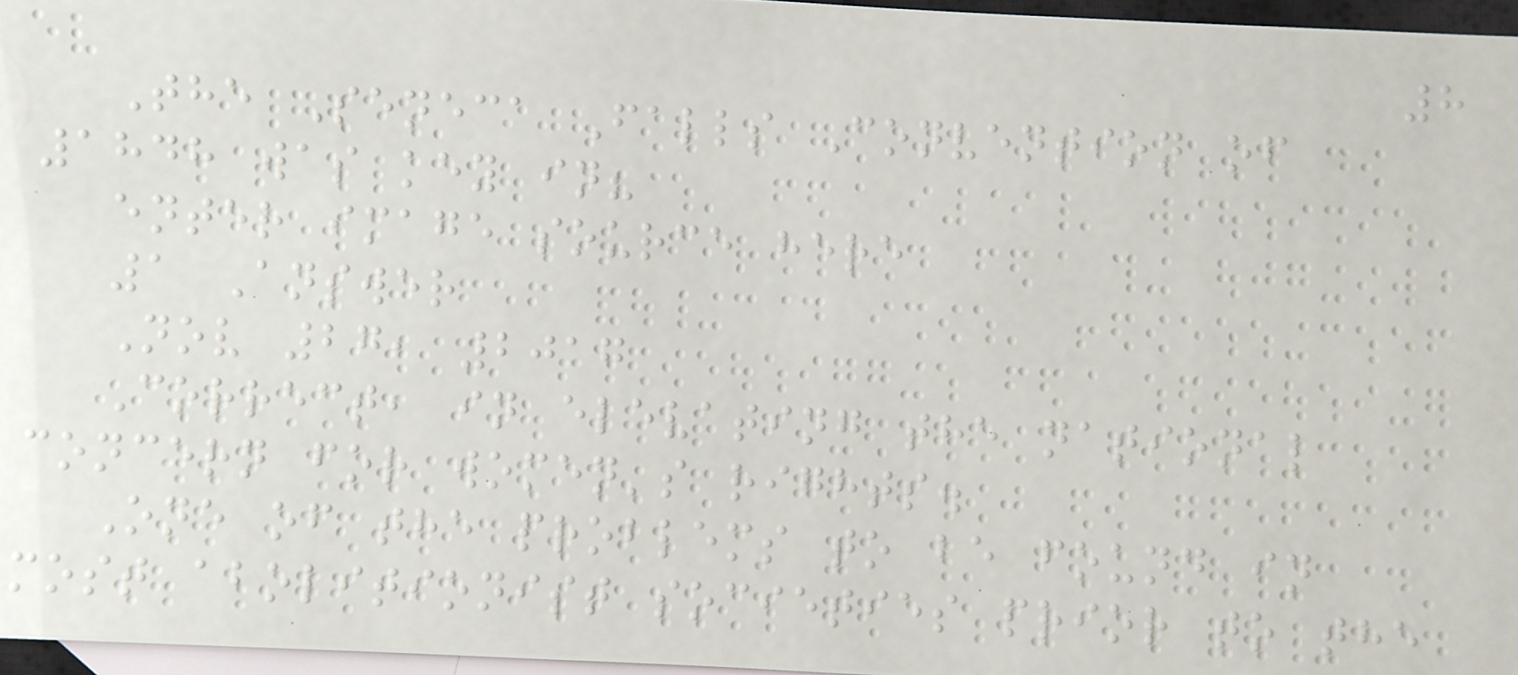8
The Seneca Falls Convention of
1848 was key in?
enter image source here
1 Answer
Nov 27, 2017
Correct, in elevating the national
concern for women's rights.
One of the problems to be found in
most abolitionist societies prior to the
